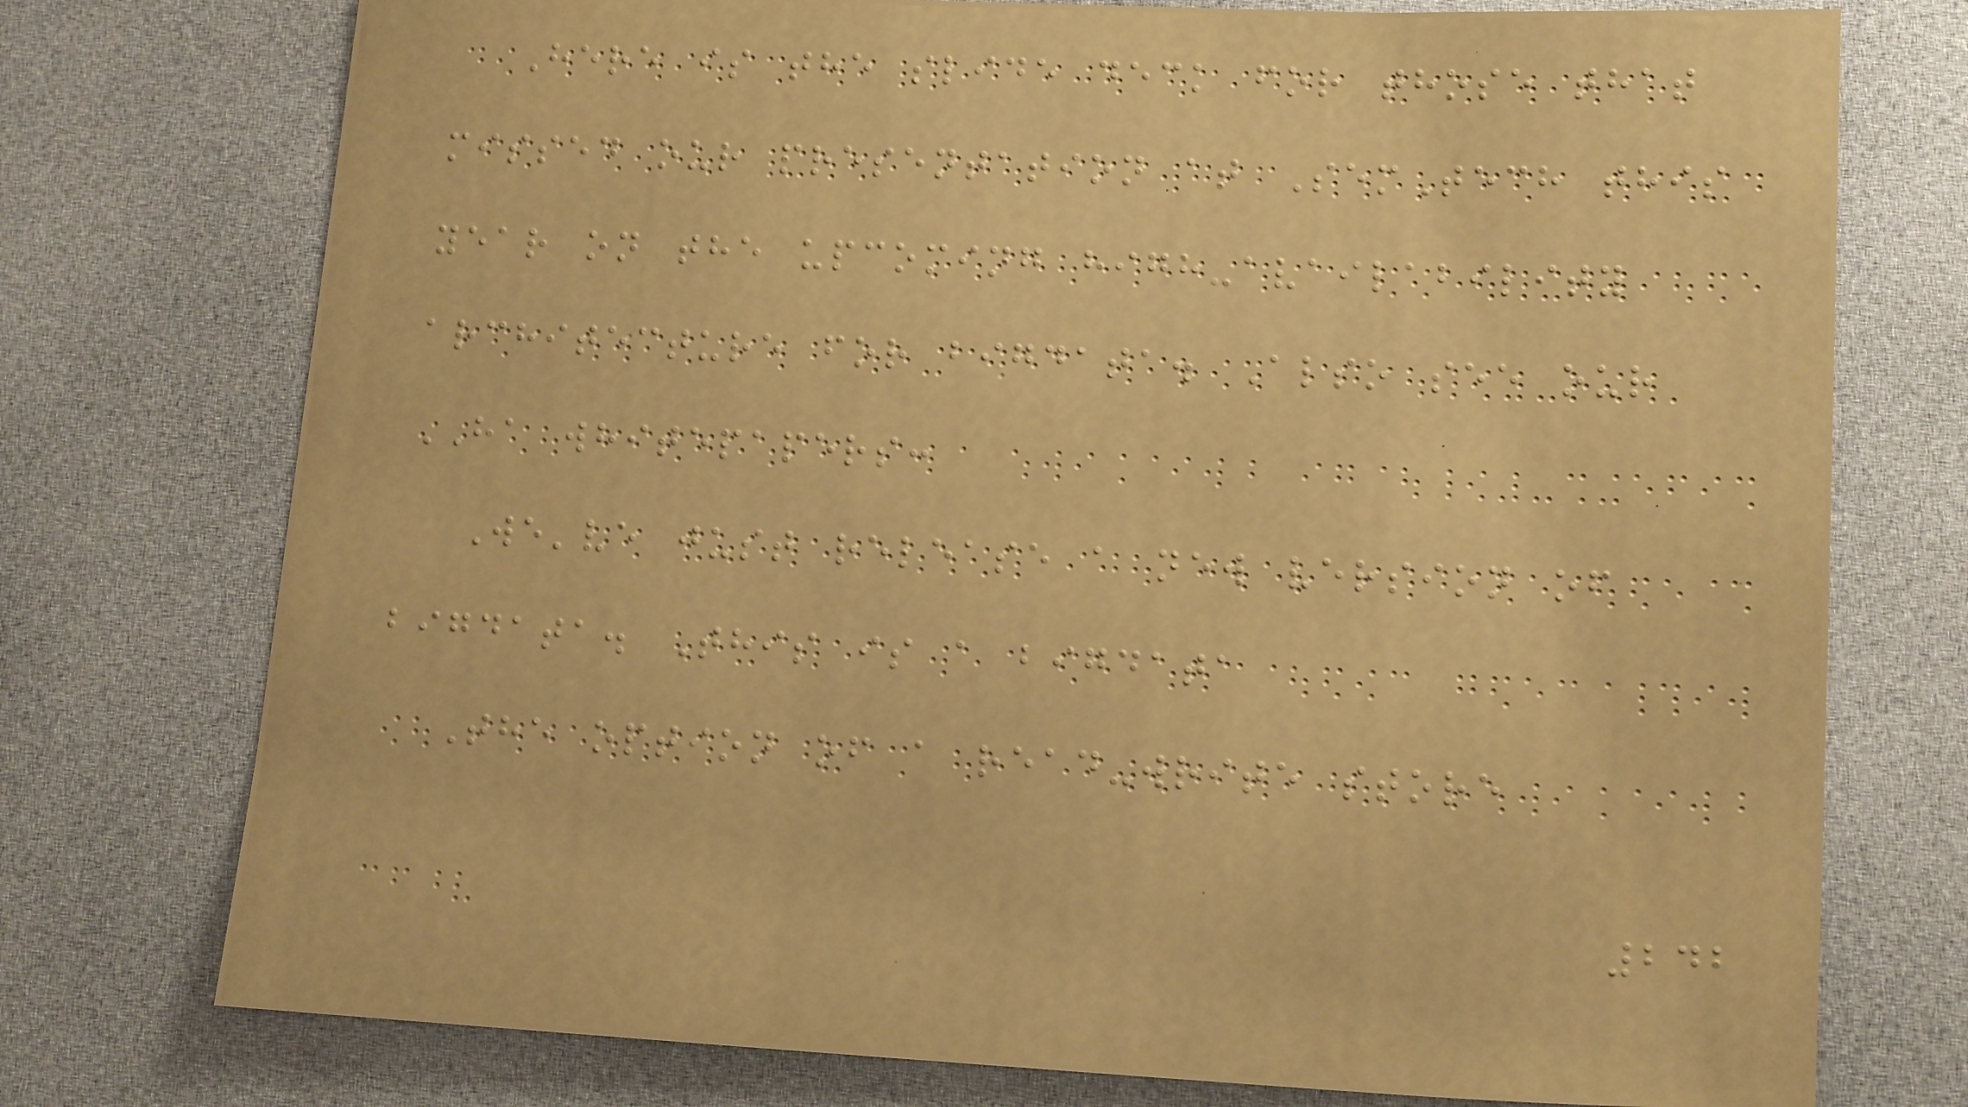Here is the slide deck for those that
missed our presentation at SemTech this
year on the upcoming high-availability
architecture for bigdata. Also see our
HA whitepapers:
We've just release a new version of
bigdata. This is a bigdata
The option of a read-write store
242
